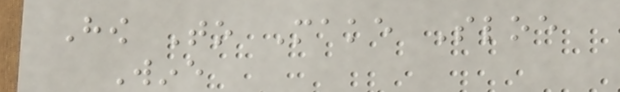How To Make Sloe
Wine
